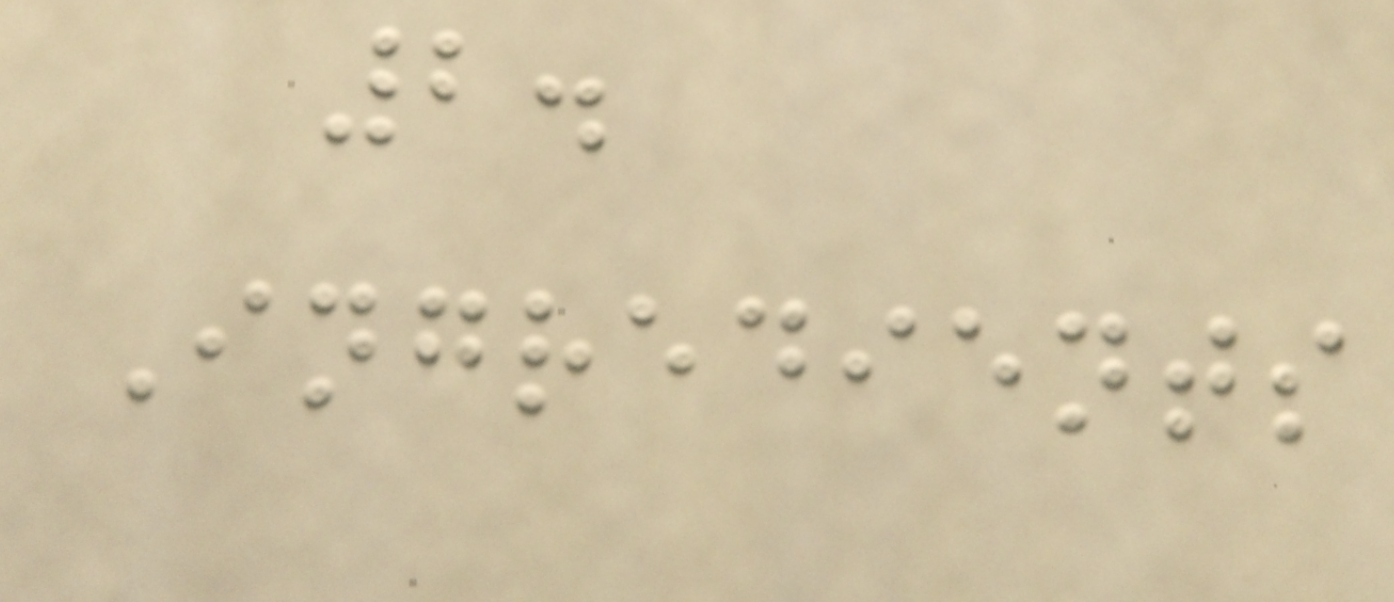2.
Ingredients
